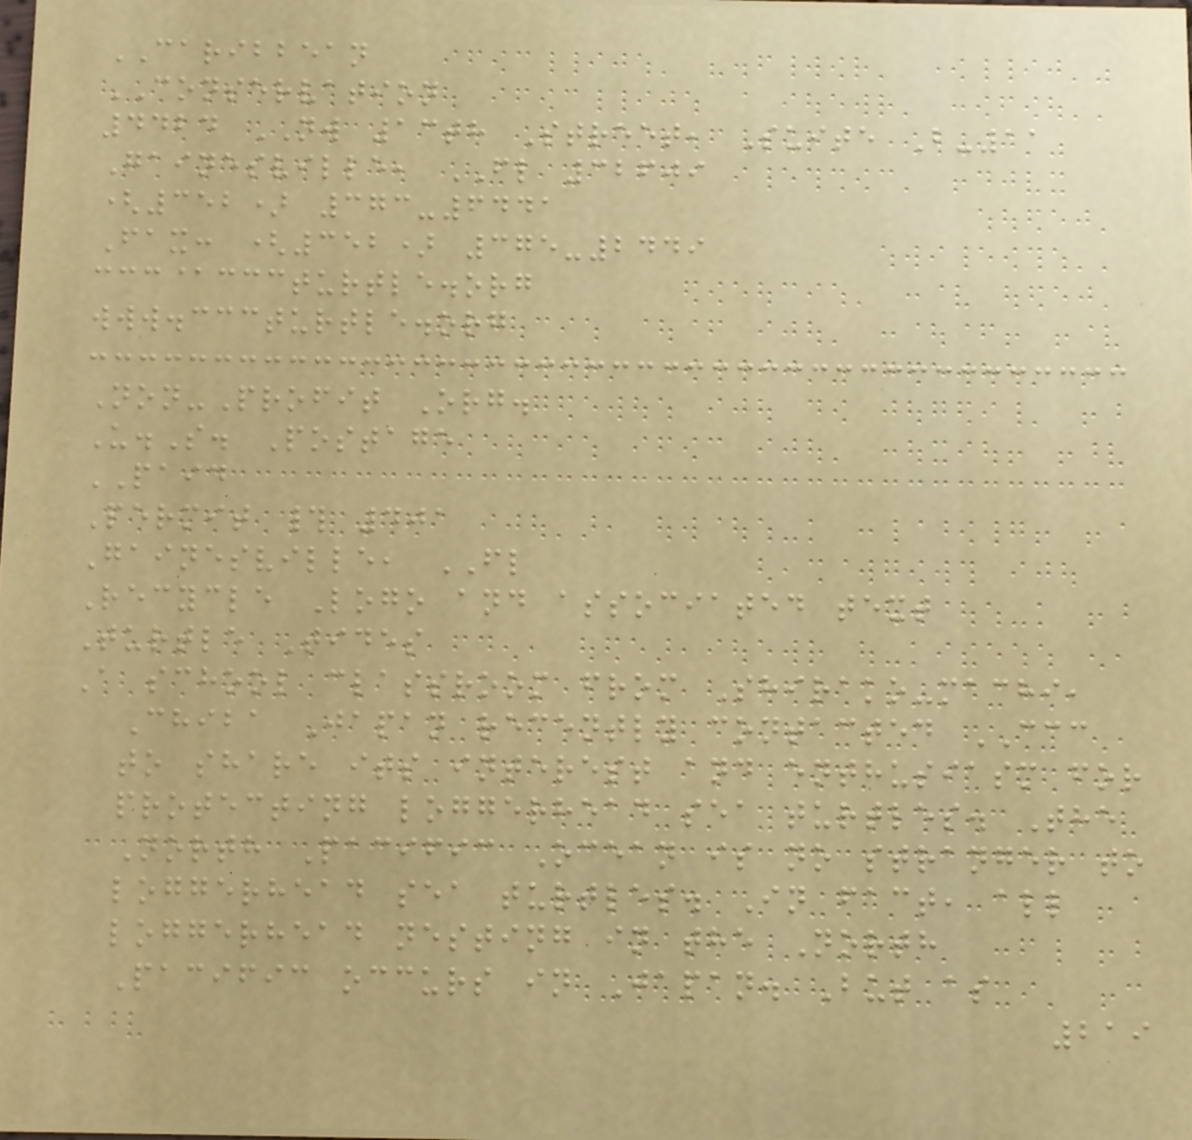CARIBBEAN
CONSERVATION
4424 NW 13th Street, Suite B-11
Gainesville, FL 32609
(352) 373-6441
Fax: (352) 375-2449
ccc@cccturtle.org
www.cccturtle.org
Non-Profit Org.
U.S. Postage
PAID
Permit # 401
Gainesville, FL
Recycle Logo and associated text
Turtle Tides
A school classroom from Shirako-machi,
Chiba Japan recently contacted CCC
to share its interest and enthusiasm for
protecting loggerhead sea turtles. The
North Pacific Ocean is no stranger to
loggerhead sea turtles. In fact, all
loggerhead nesting in the North
Pacific occurs in Japan. But as
219
